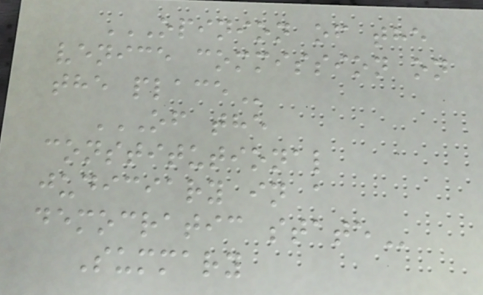OPINION OF THE
VENICE COMMISSION ON
THE PLACE
OF THE
CONSTITUTIONAL
JUDICIARY IN A
DEMOCRATIC STATE
Summary
